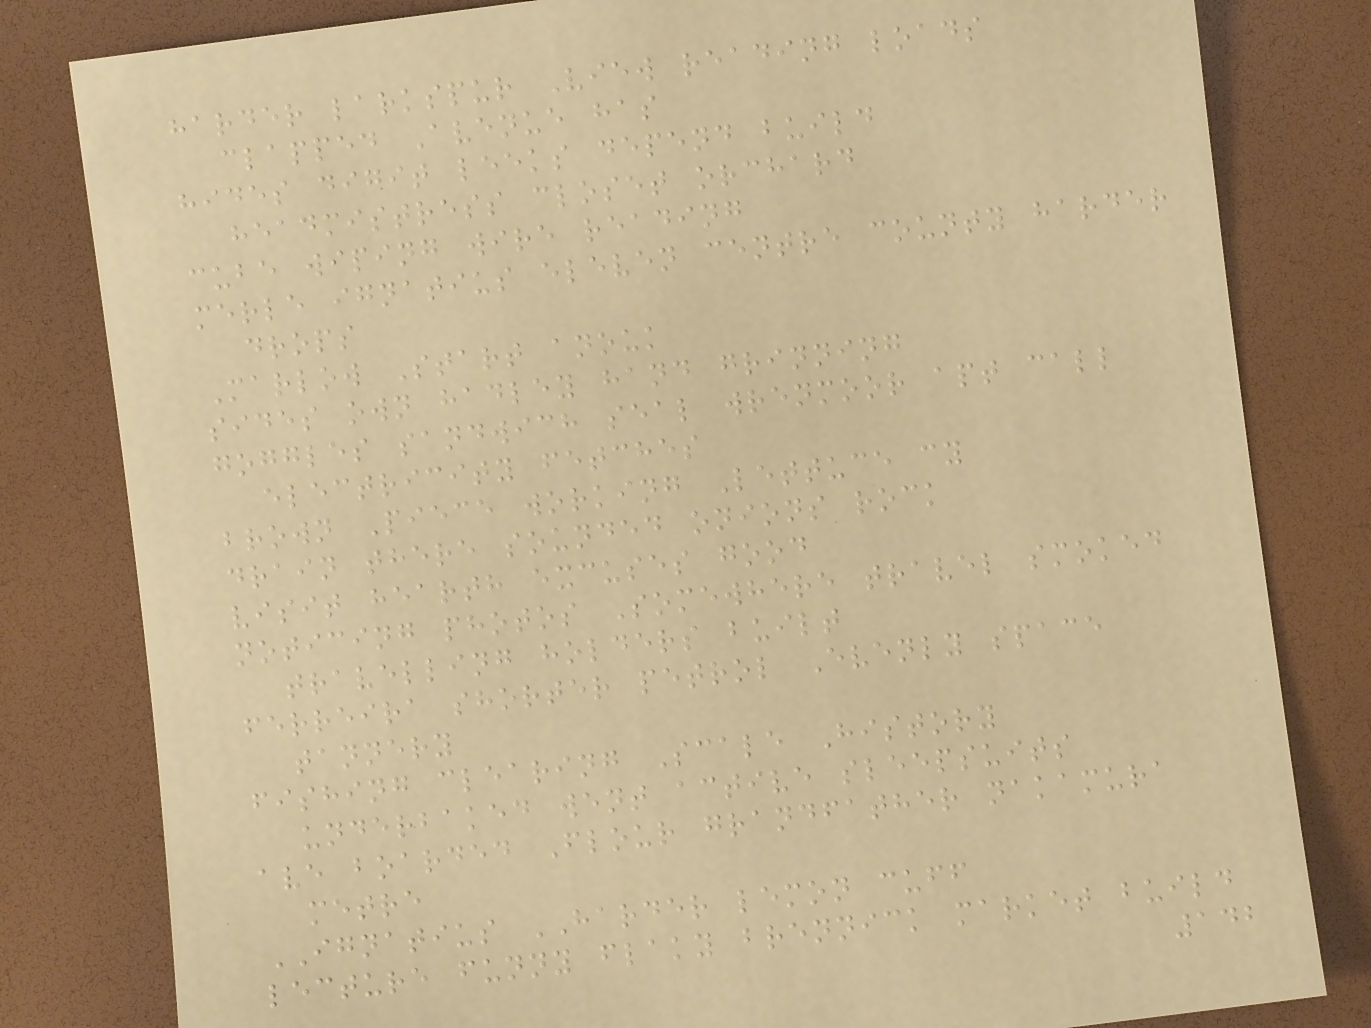harder larkspur View reading loads
clapped Avenue has
hides digit leeks depend build
headmistress closet orchard
cube wiping wire reading
merle ignatius eleven centre county harder
drops
Marlow Start anouk
sides own hadley hand grinning
goggles sandwich seal wrenmoor apt call
electricity fetches
brown Piece working Lettuce cy
drain there sounded onions rock
visit hearth excuses good
noticing photos Somewhere travel smoked
travelling holders built
ferreira shorter petrol Evenly space
tannery
fishing clearing Scale History
underbaked went active sleepsuits
ave boarded Flour grandfather nakamura
metre
IGNATIUS HARDER lemon cuff
lecture funny flaky brennick market build
142
